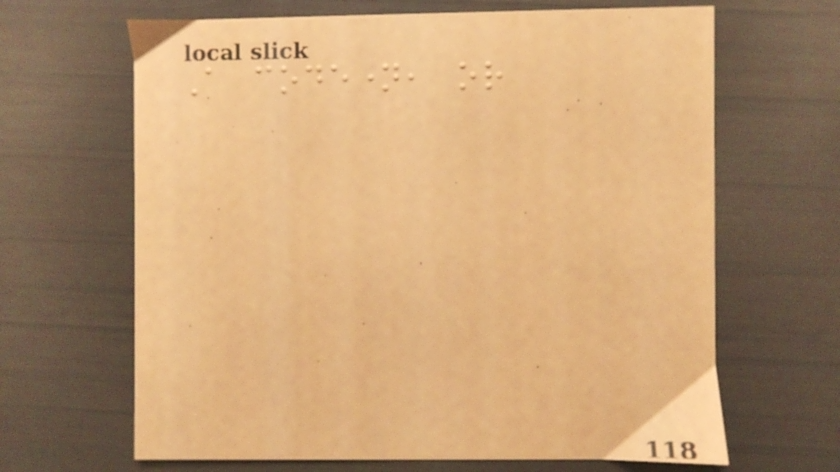A codename, or
